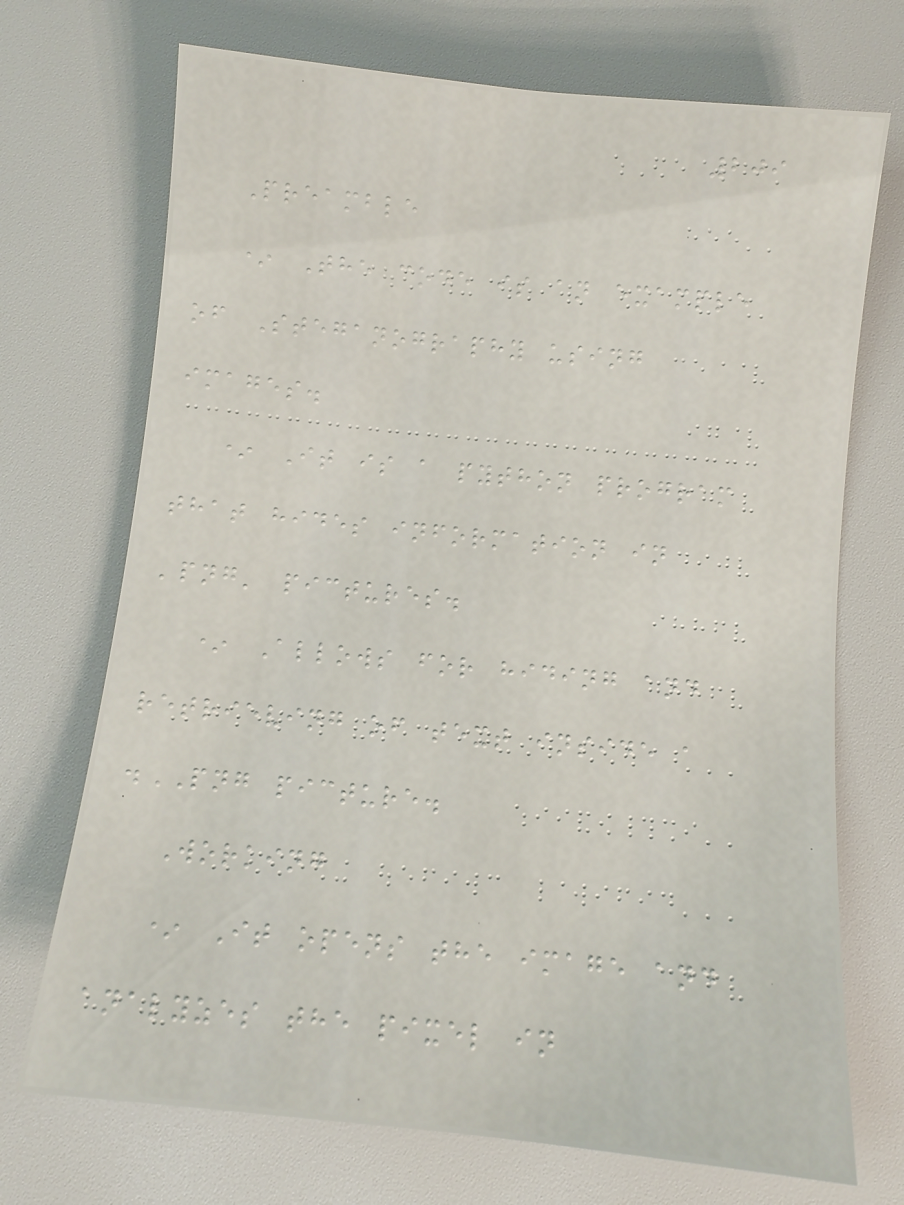209
Preamble
* The code is an example
of Steganography using
images.
* It is a python program
that hides information in
'png' pictures.
* Allows for hiding and
retrieving of text inside a
.PNG picture.
Working
* It opens the image and
analyzes the pixel in
